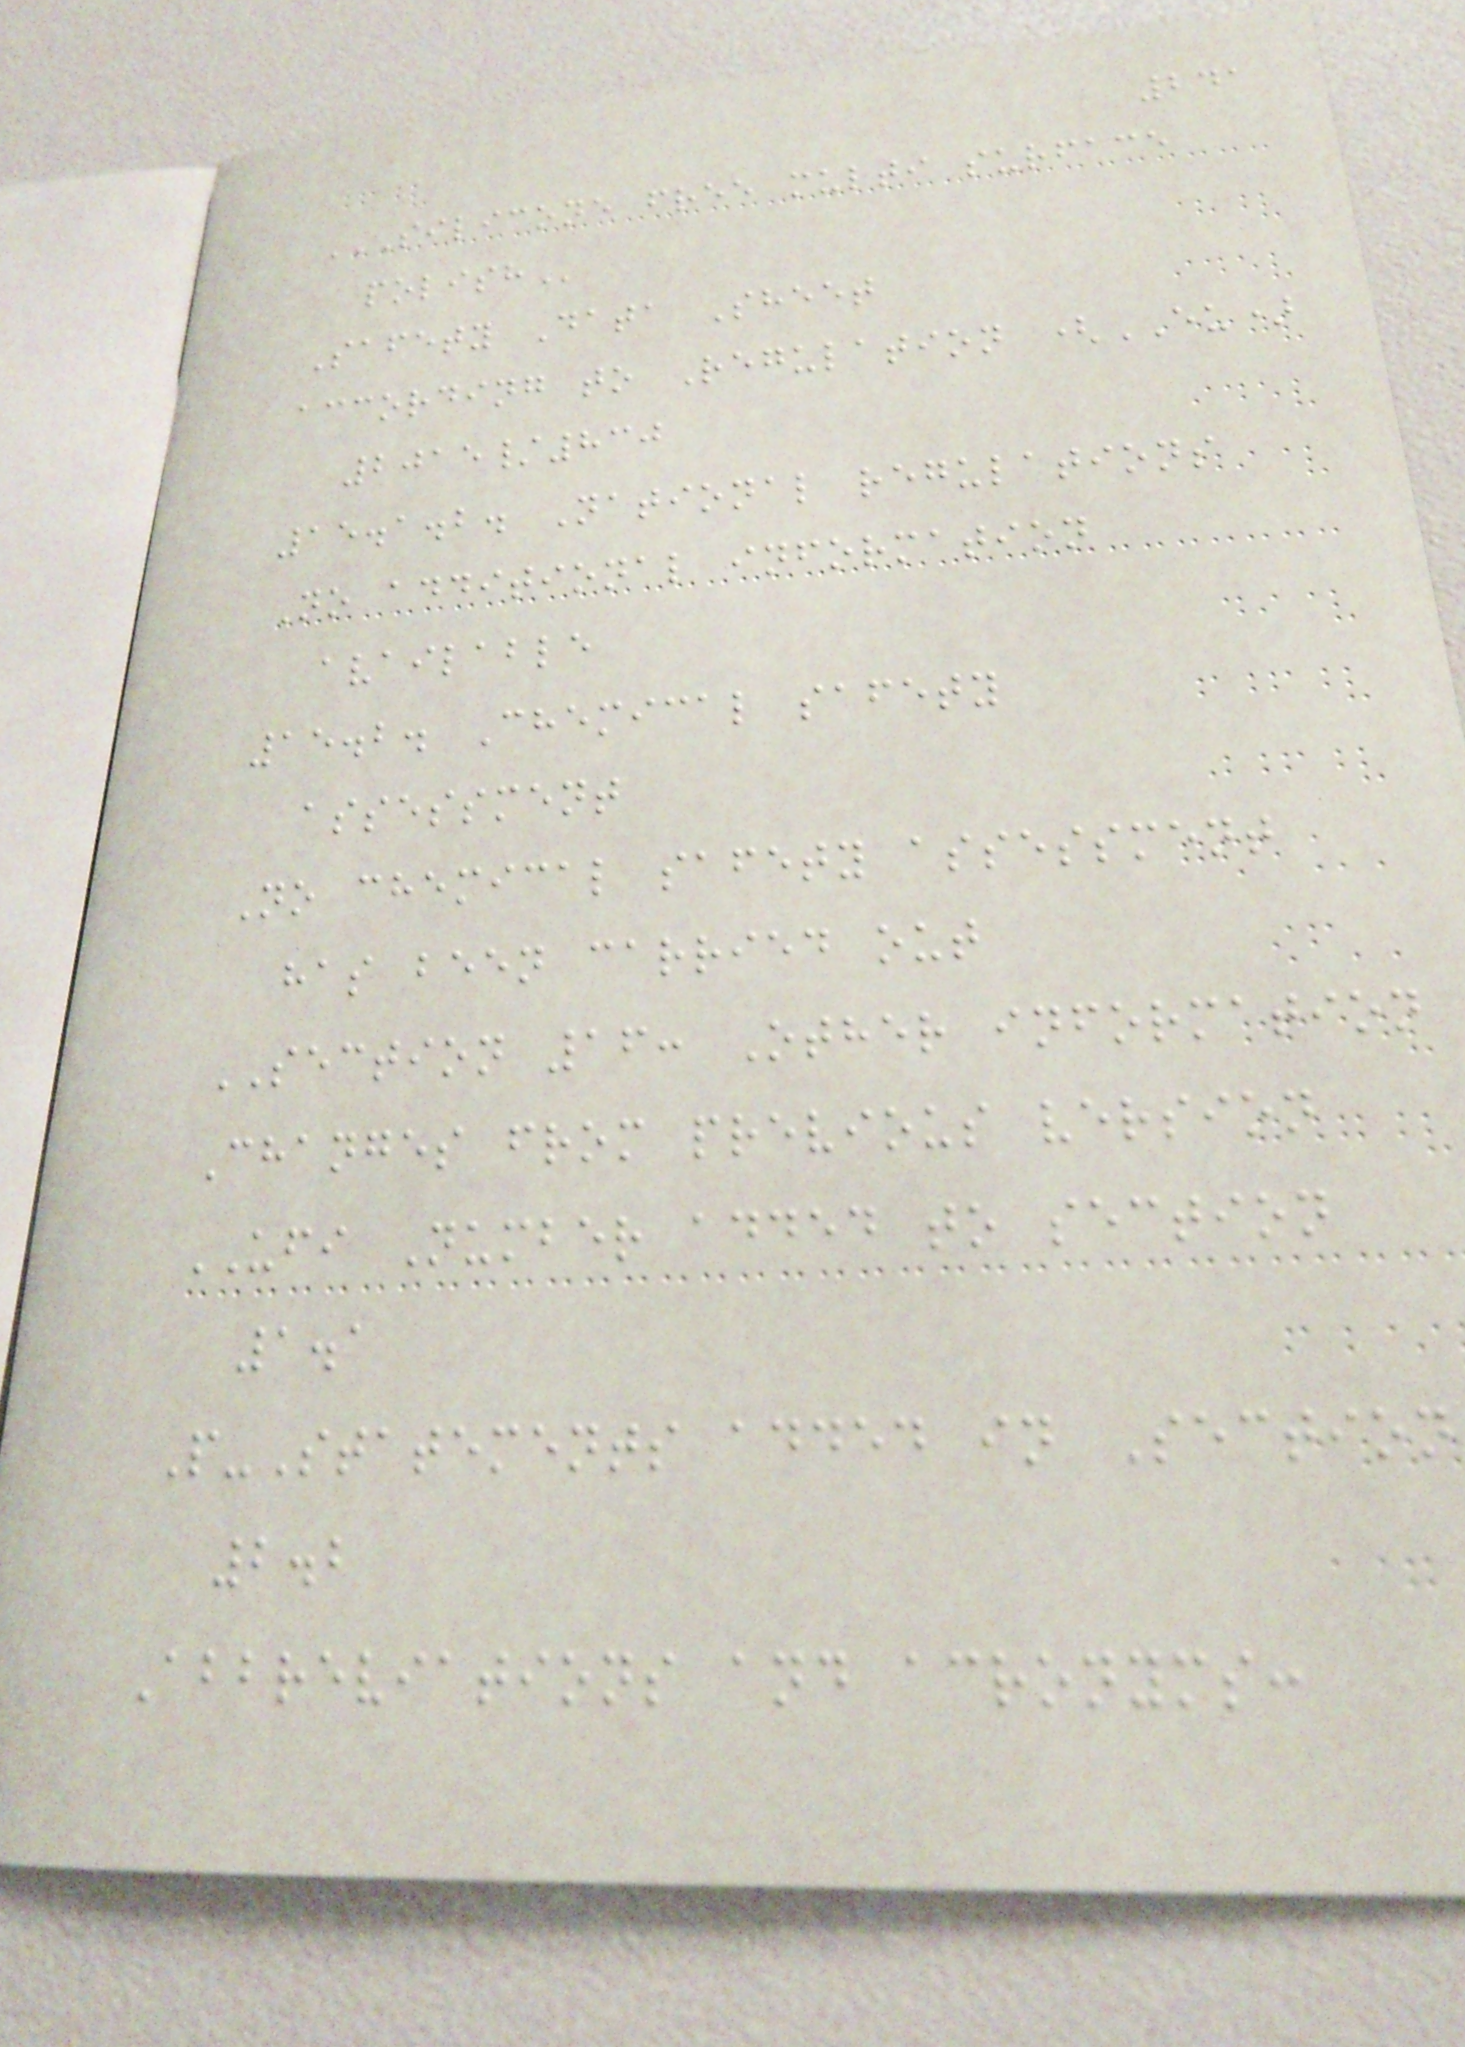241
SILICONE FREE MULTI SURFACE
POLISH
Safety Data Sheet
according to Regulation (EU)
2015/830
15.1.2. National regulations
No additional information
available
15.2. Chemical safety
assessment
No chemical safety assessment
has been carried out
SECTION 16: Other information
Changes from previous version
UFI Number added to section
1.1
P-Statements added in Section
2.2
Abbreviations and acronyms:
